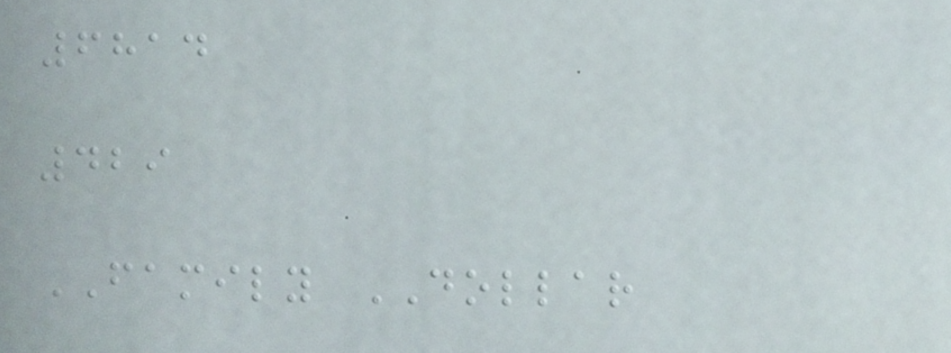6814
429
FAMILY DOLLAR
